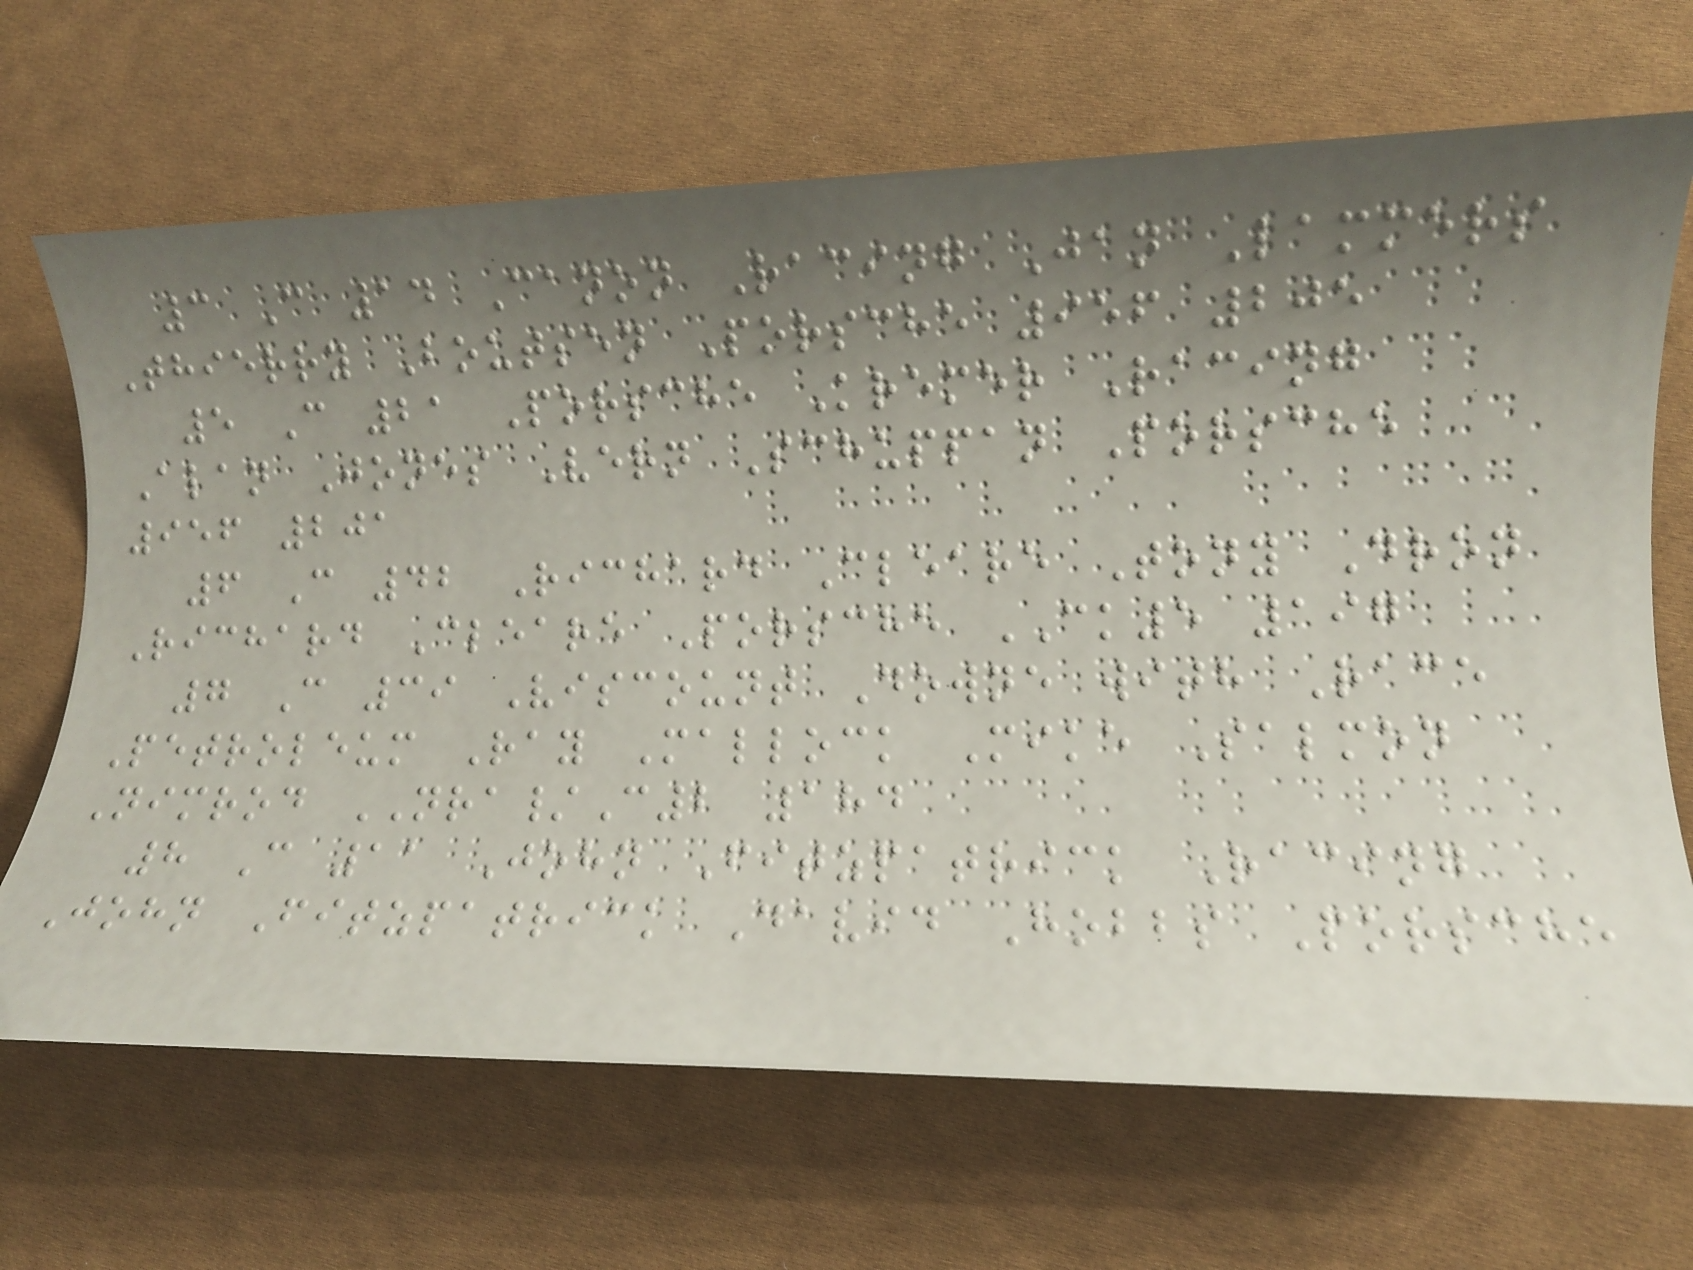3 C 14 Canon Racing Jan Lammers
Thierry Boutsen Porsche 956 205
5 C 21 Porsche Kremer Racing
Alan Jones Vern Schuppan Porsche
956 201
6 C 42 Richard Cleare Tony Dron
Richard Cleare Porsche CK5 197
7 C 39 Viscount Downe with Race
Petroleum Ray Mallock Mike Salmon
Nimrod NRA/C2 184
8 C 11 John Fitzpatrick Racing
John Fitzpatrick David Hobbs Porsche
